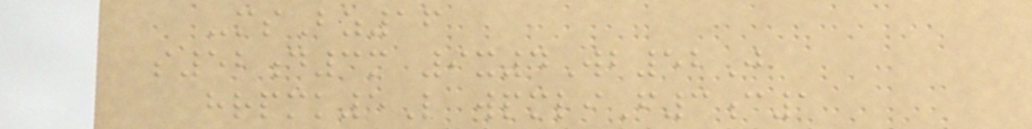-msBz16
s52d3m 9x4Wb52J
hrpmk5L wpmliF3c1
